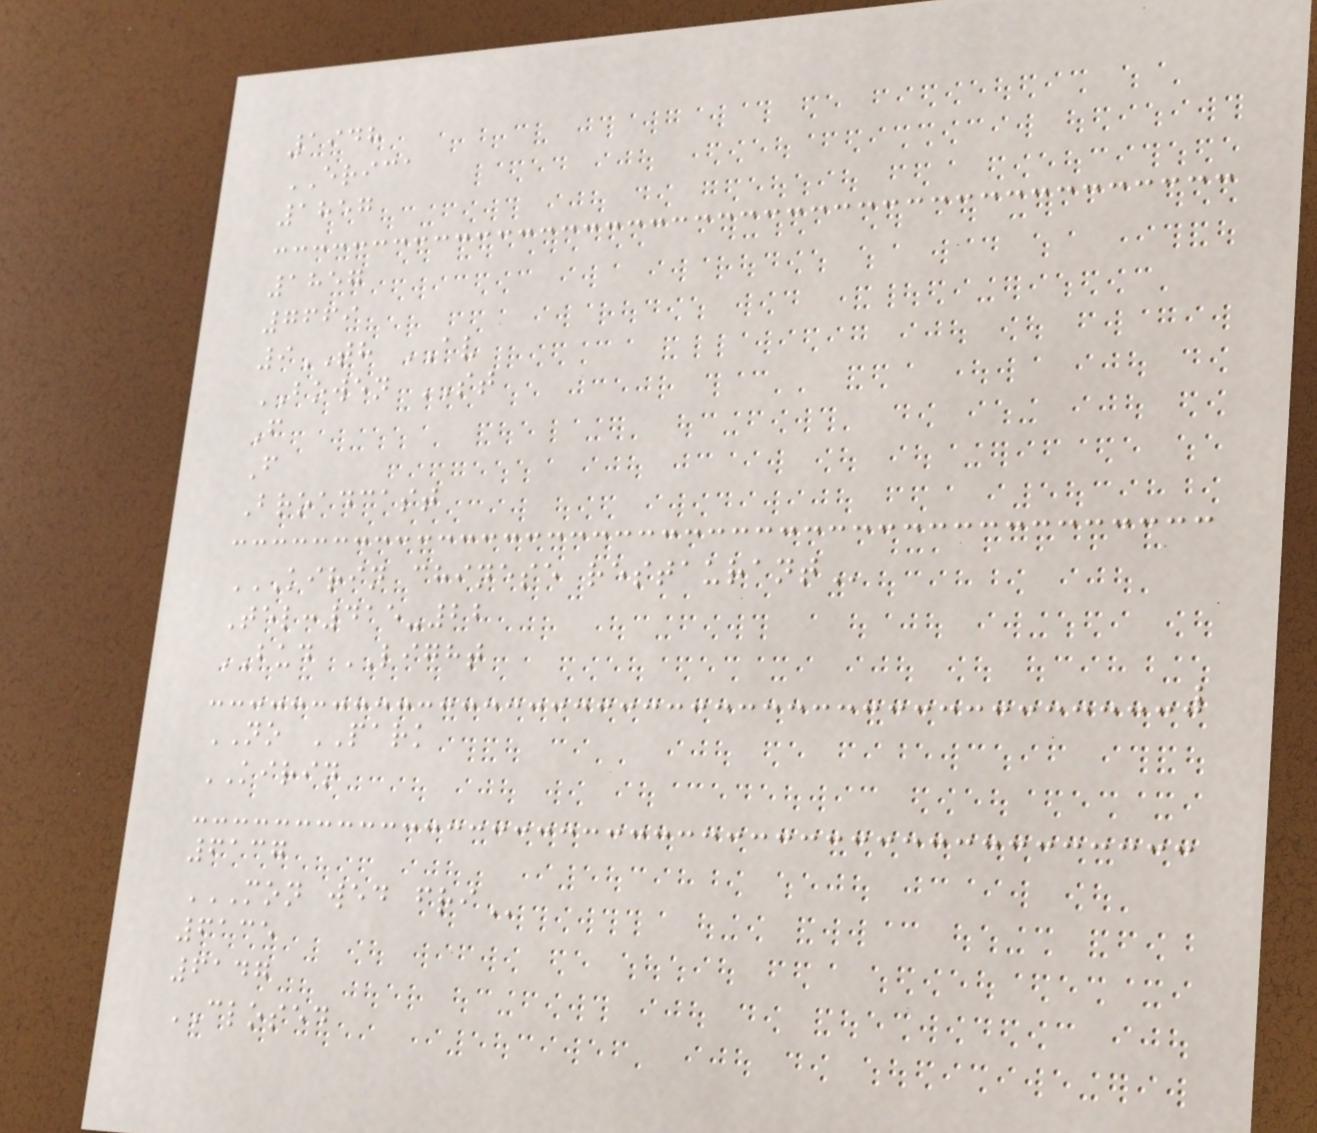1948
ERICA
1857
1857
7669
9TH AV
BOWEN ST
F
F
Broadcast
KIRIN CHINESE RESTAURANT
Tel:415-22
BUD LIGHT
NO PARK
KIRIN
6137
MON WED FRI
6135
6147
CLOSED
